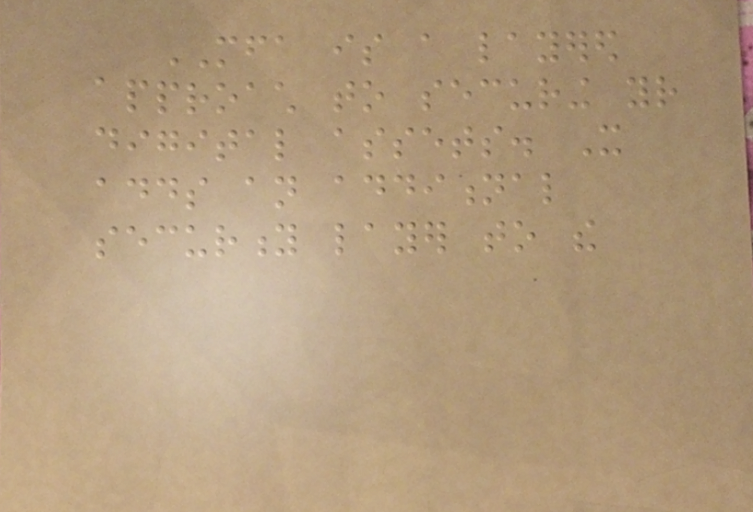MFA is a layered
approach to securing your
digital assets. It
adds an additional
security layer to the
